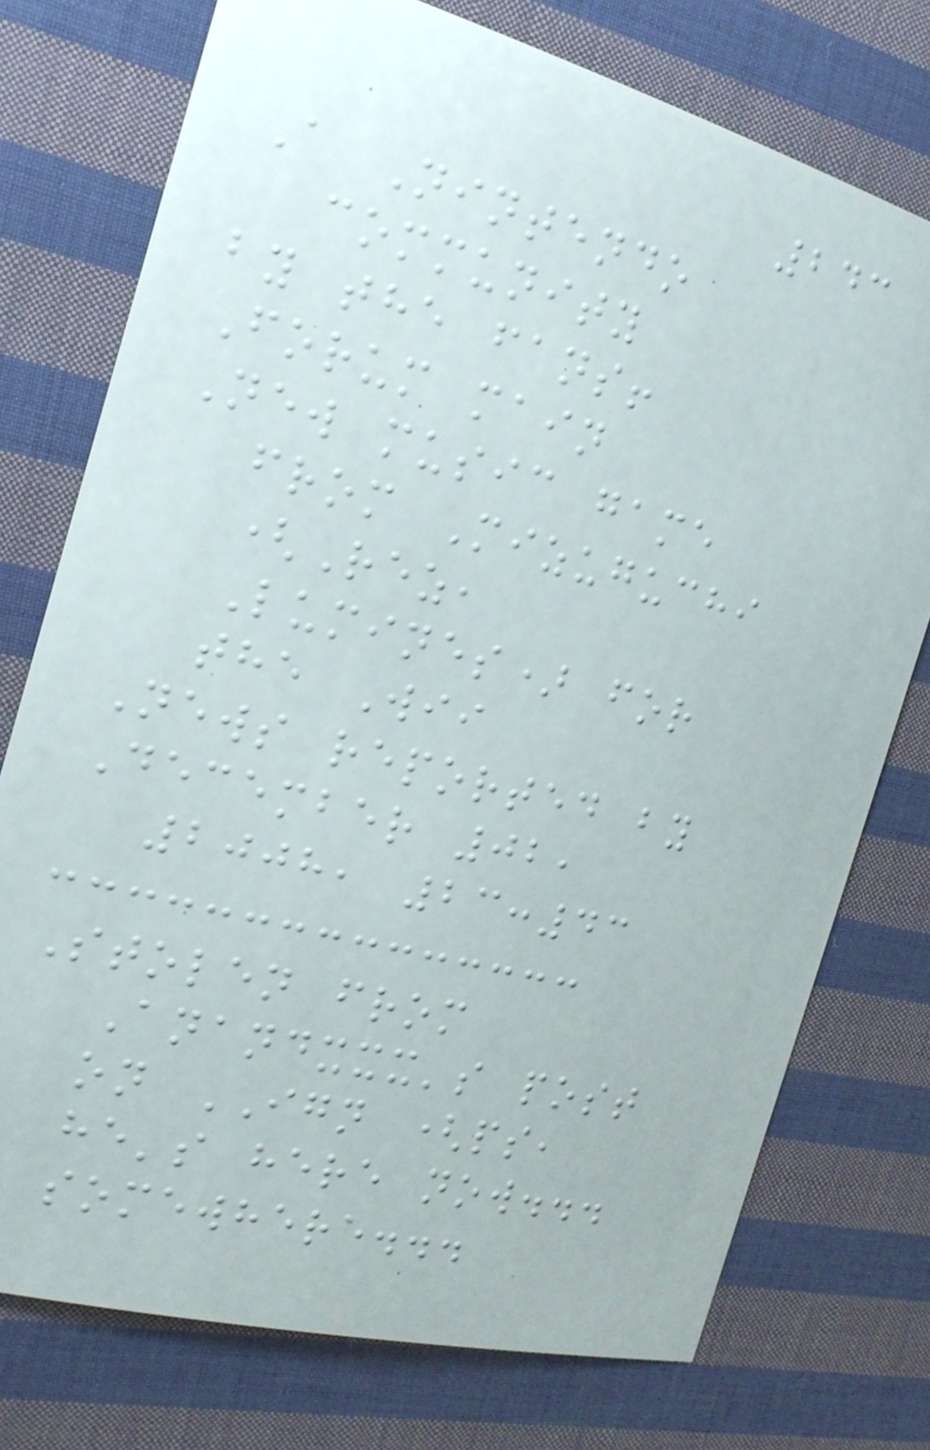243
A Nintendo
community
by the fans!
Forum main
New music game
from Mizuguchi
(Rez,
Lumines) for
the Wii
News reported by
December 02,
2008, 23:43
Stolen from
Anandxxx's post
on IGN (ps,
he's here now...
somewhere...
